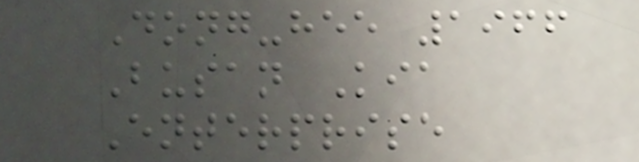Dong-hee 1966
Busan Kia
Enterprise
